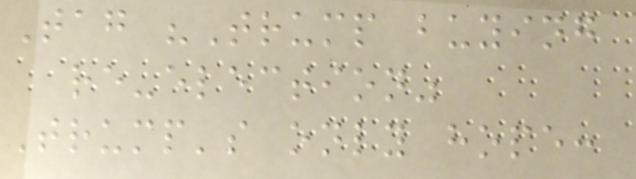Tag "Trump buying
re-election"
Trump's only hope:
